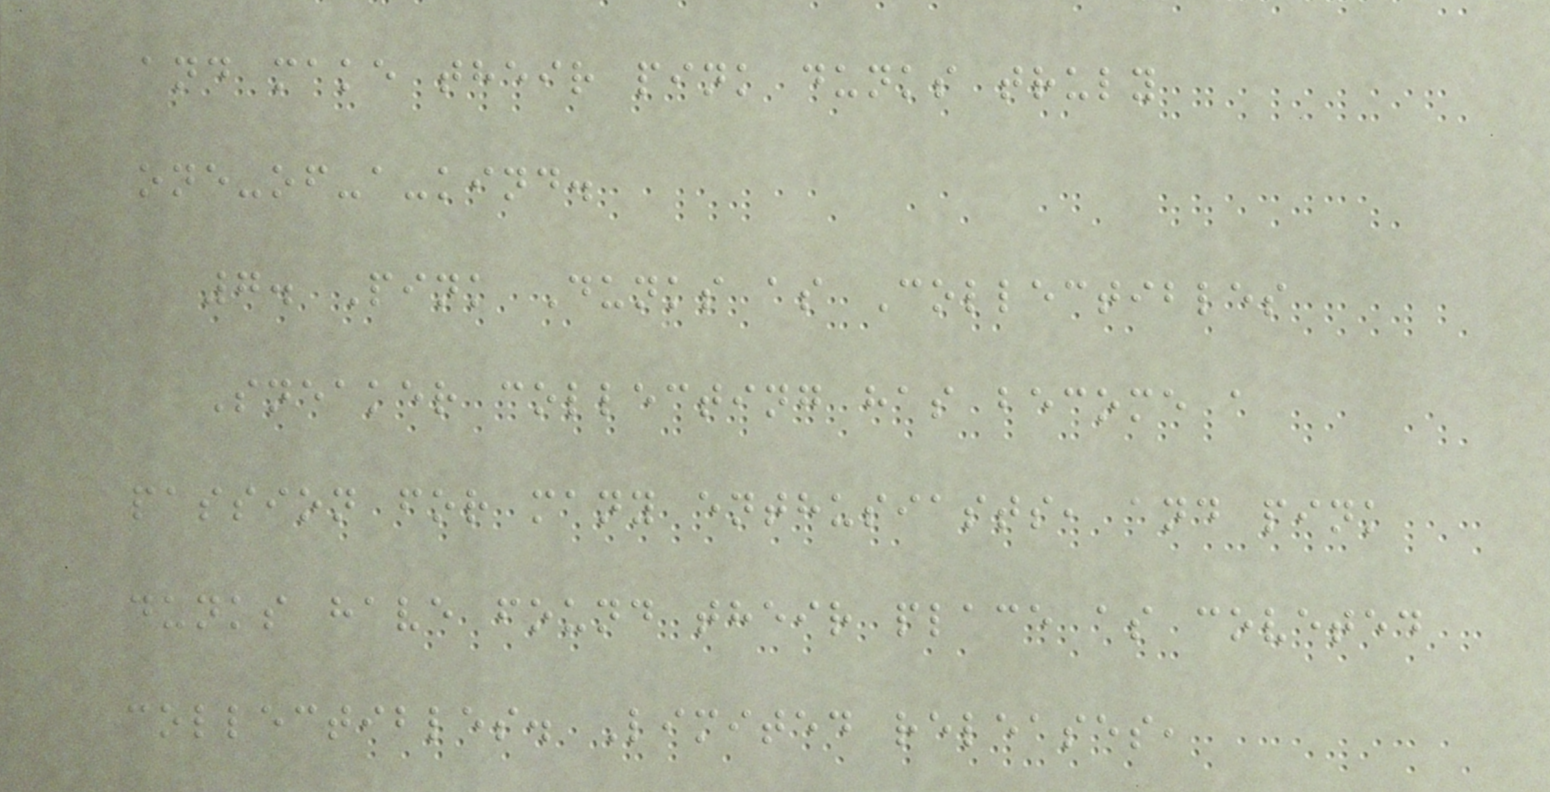and make their pink dunks truly
one-of-a-kind.
7. Pink Dunks as Collectibles
Sneaker collecting has become a
passion for many enthusiasts, and pink
dunks have found their place as coveted
collectibles. Limited releases,
